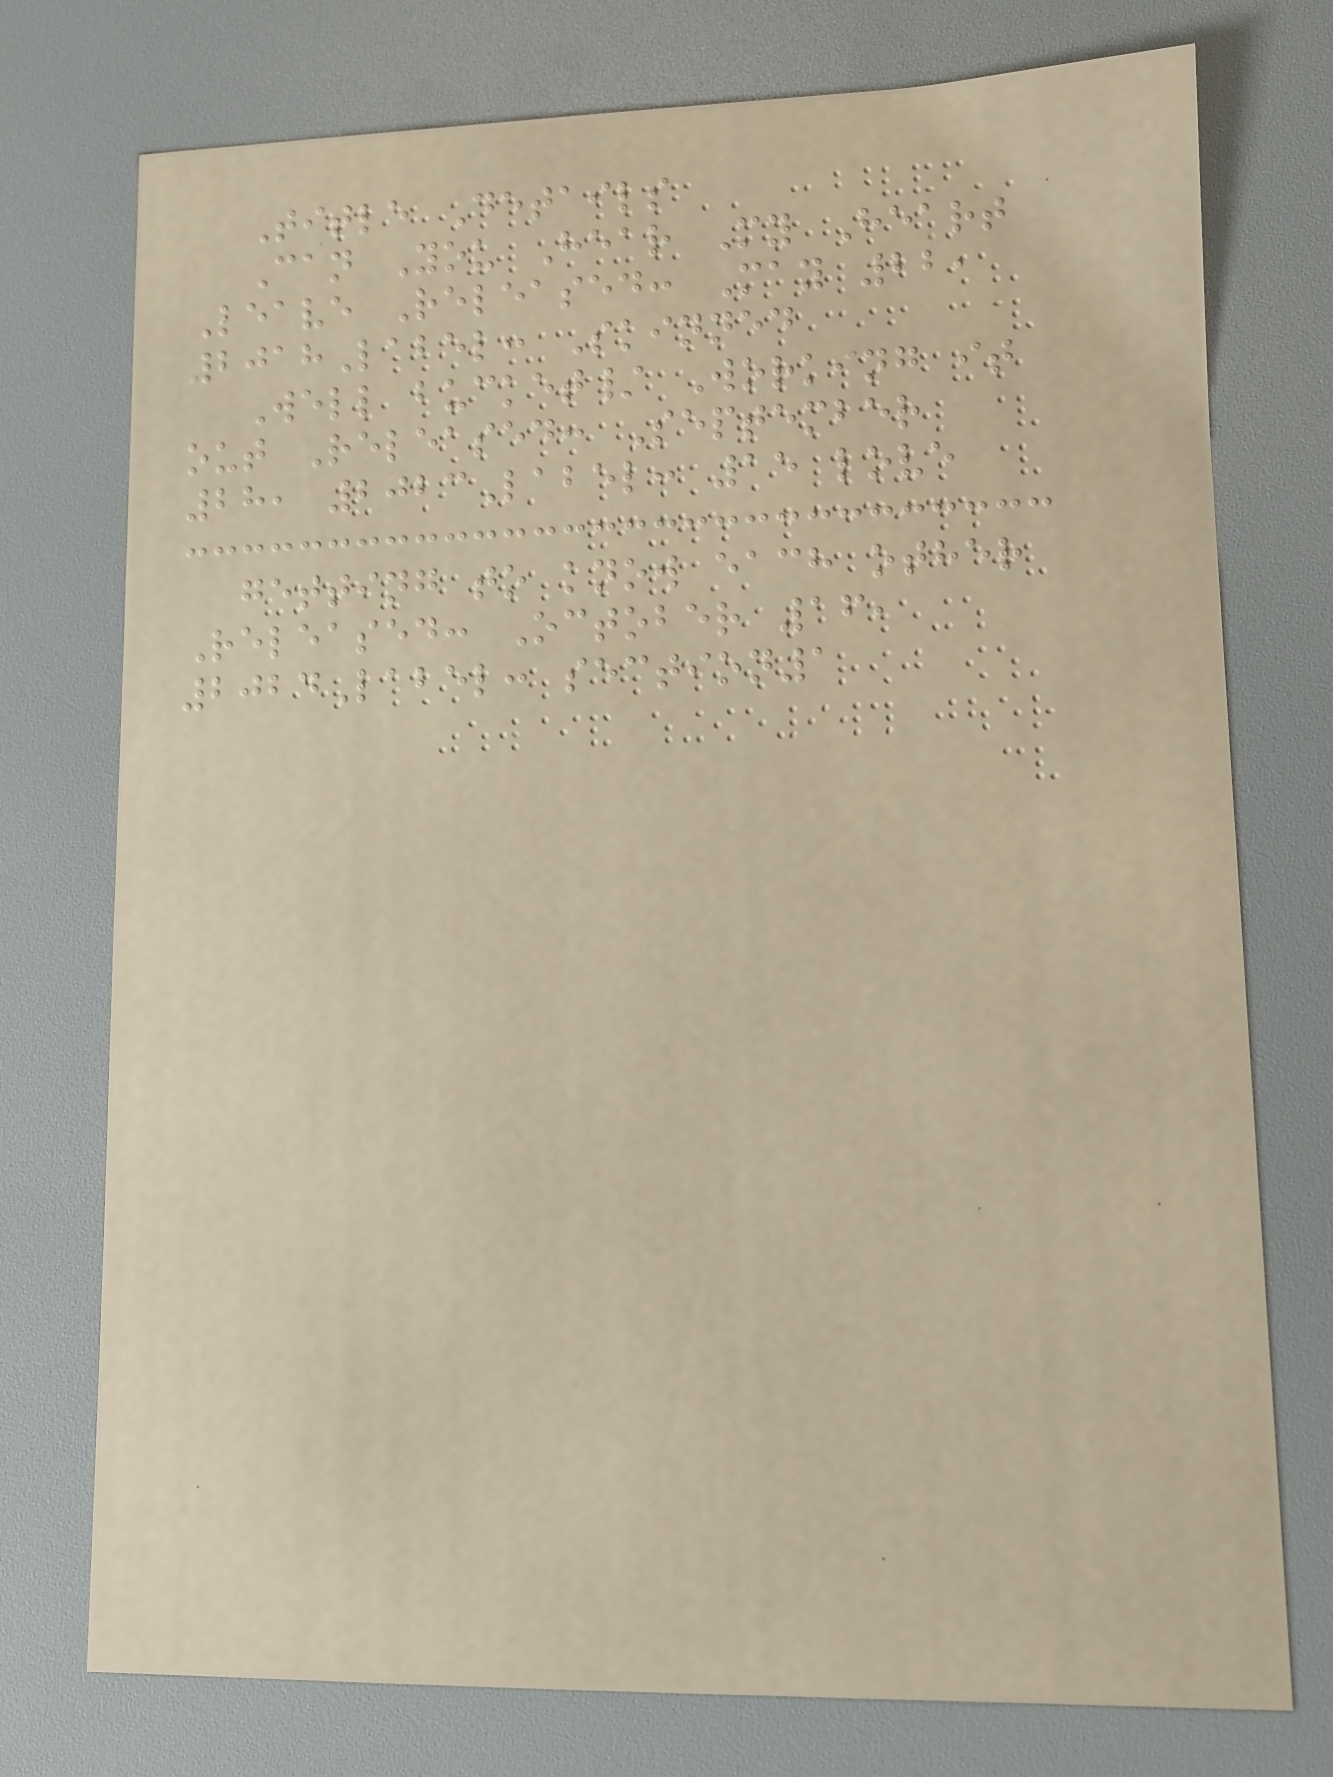Title Details
Can You Hear My Heart
Leave Released: May 22,
2018Label: Skinned
Well bucket/ Working it
out Released: September
28, 2023Label: 15 love
getting to know each other
Released: October 16,
2024Label: section1
